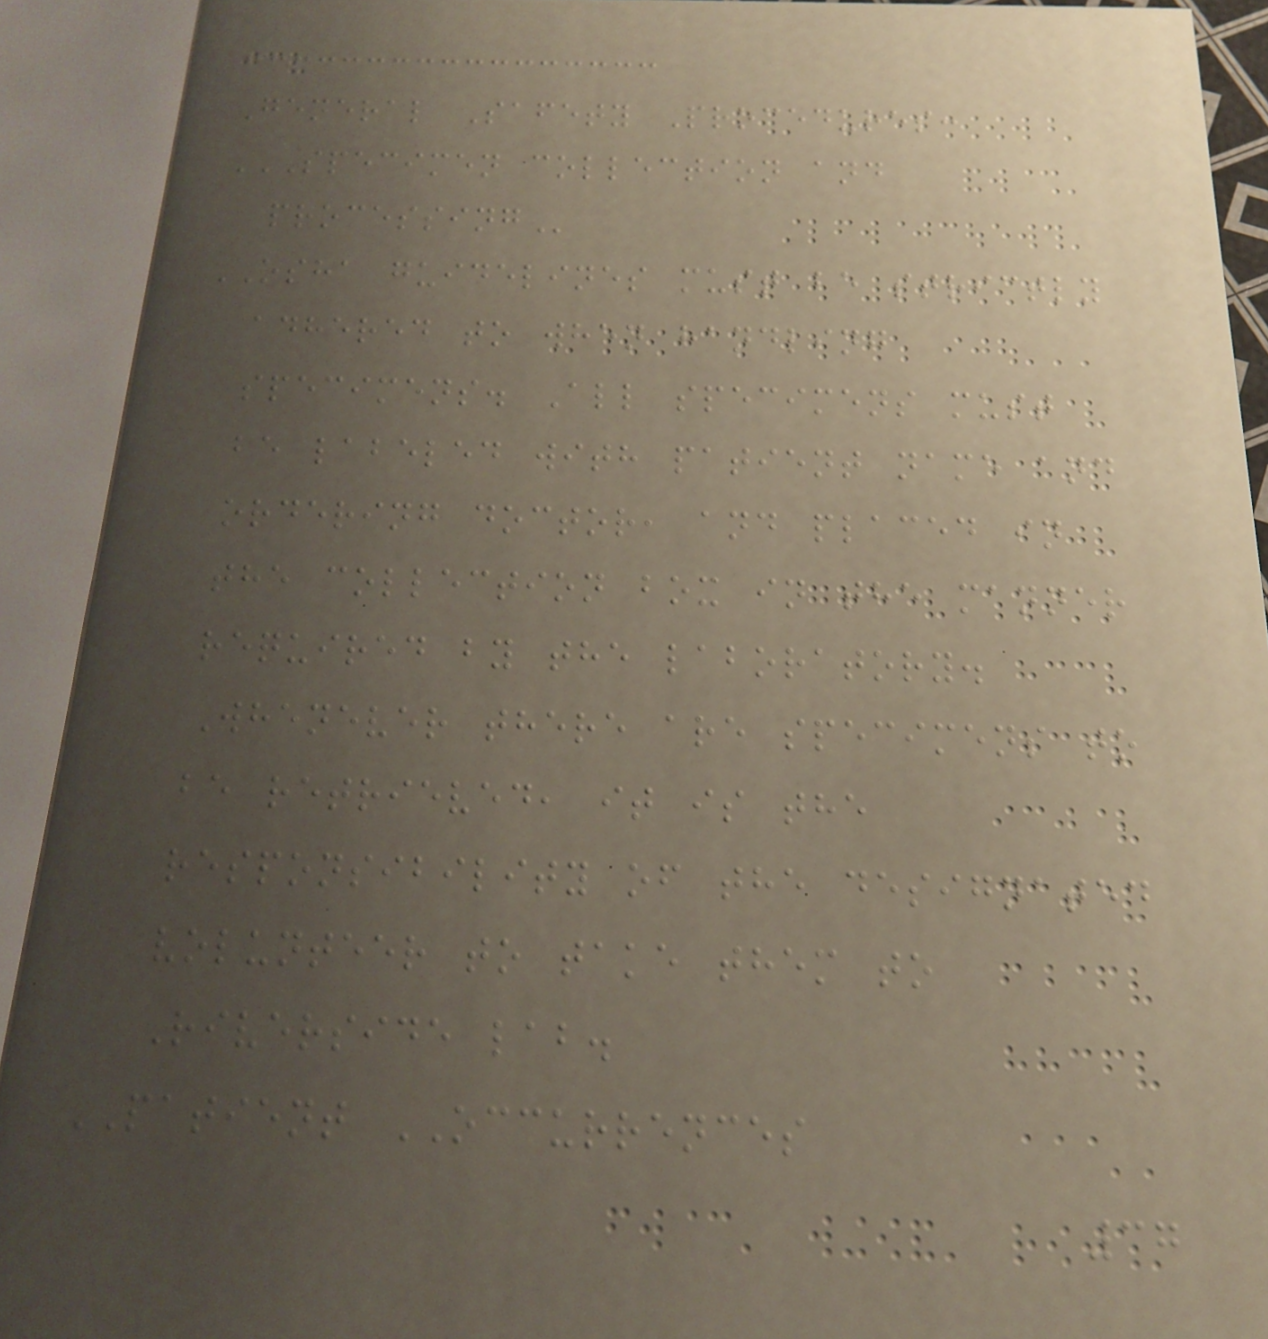General Safety Procedures:
SPECIMEN COLLECTION AND
PROCESSING
OSHA guidelines must be strictly
adhered to when handling
specimens. All specimens must
be labeled with patient name and
ordering doctor, and placed in
the collection box in the manner
required by the laboratory.
Whenever there are specimens to
be retrieved, it is the
responsibility of the designated
volunteer to take them to
Riverside lab.
PATIENT OCCURRENCES
37
